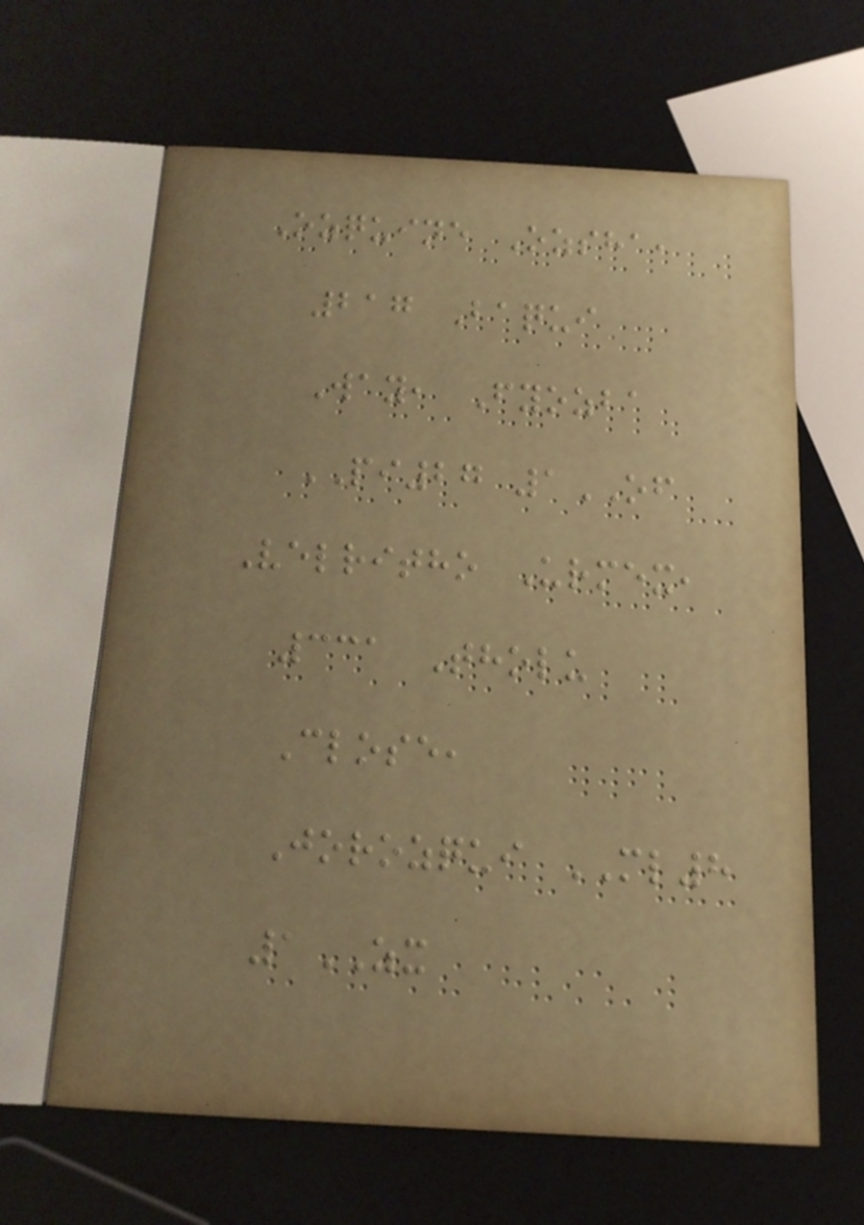Ozquine Ozsha,
217 Baqui
Way, Fyozba
PI27 1OF
Velritho Urmex,
331 Tholu
Close,
Jorozqui ML8
1ZX
